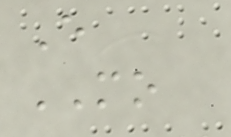E
MO
